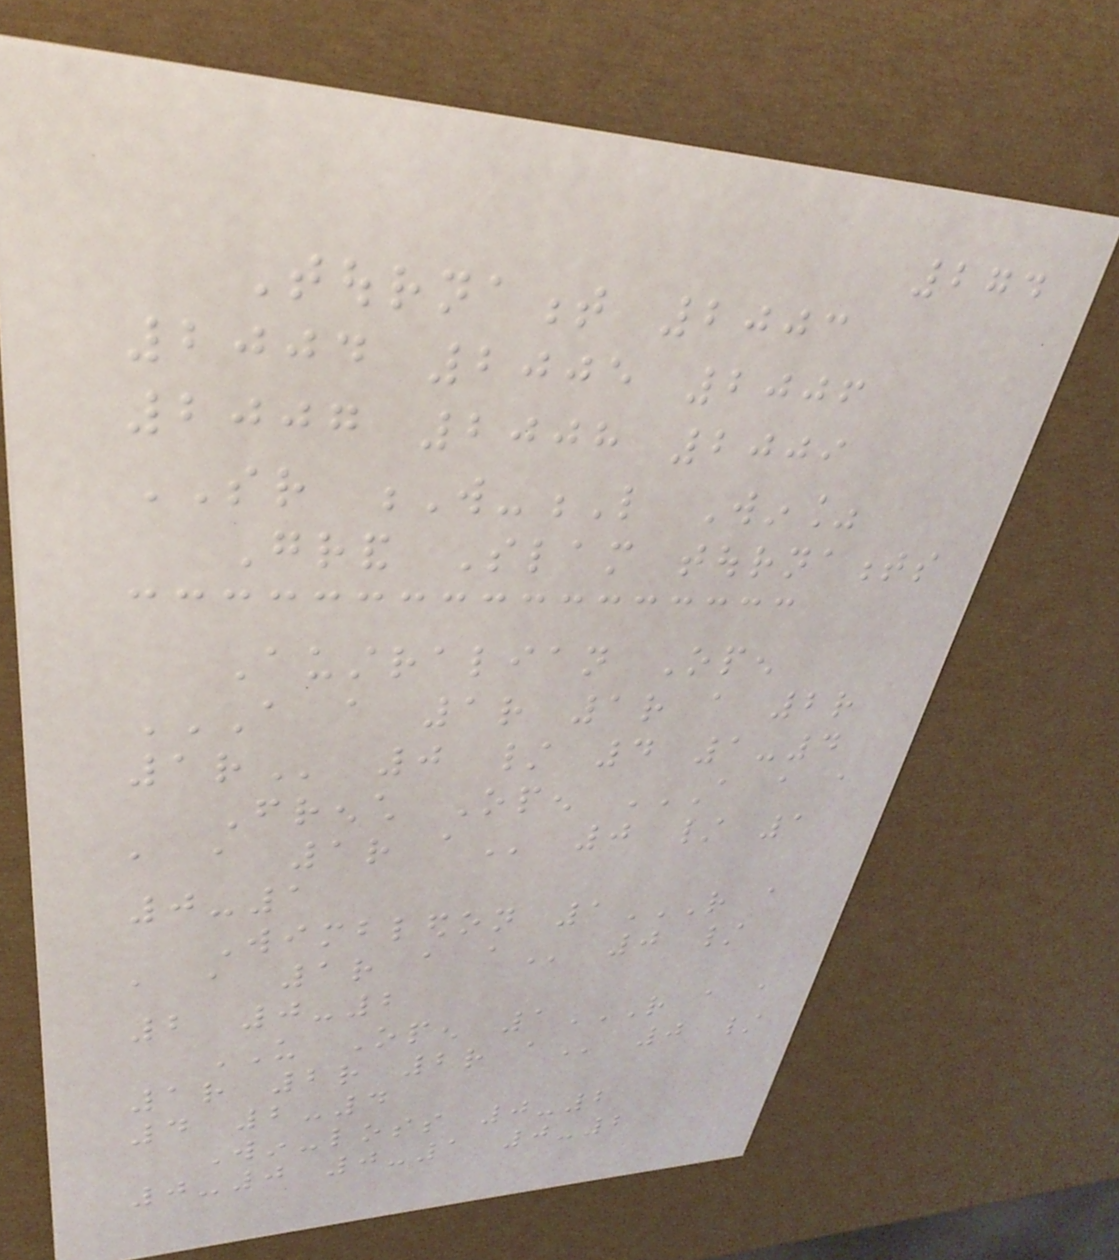274
Tournament 2003
2004 2005 2006
2007 2008 2009
SR W-L Win%
Grand Slam tournaments
Australian Open
A A 1R 1R A 2R
1R 0 / 4 1-4
French Open A A A
A A 1R A 0 / 1
0-1
Wimbledon 1R A
A A 1R A A 0 /
2 0-2
US Open 1R A A
1R 2R 2R A 0 /
4 2-4
Win-loss 0-2
0-0 0-1 0-2
